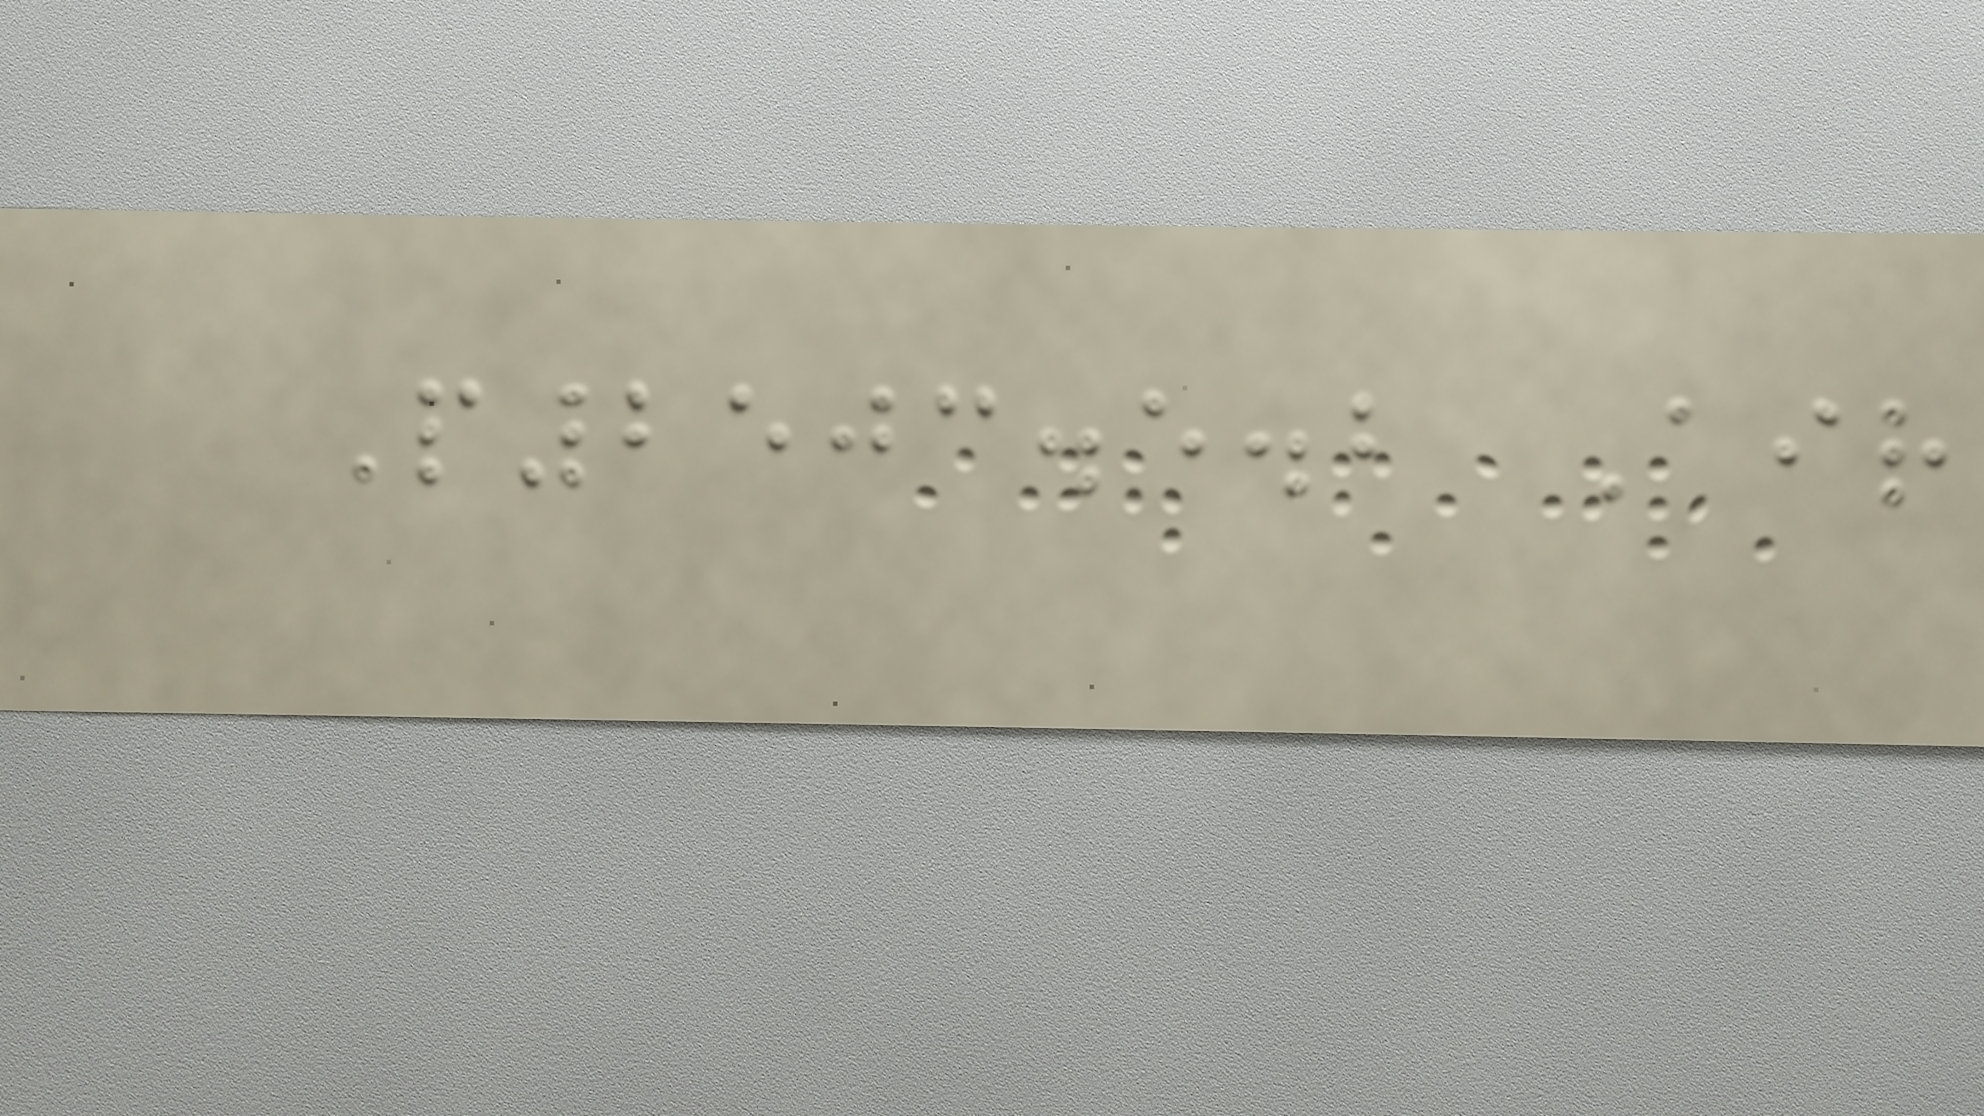P2503.5.2 Air
